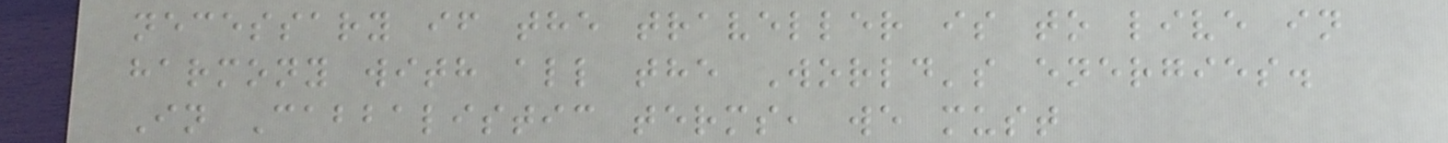necessary if the traveller is to live in
harmony with all the World's energies.
In Cabbalistic terms, we must
